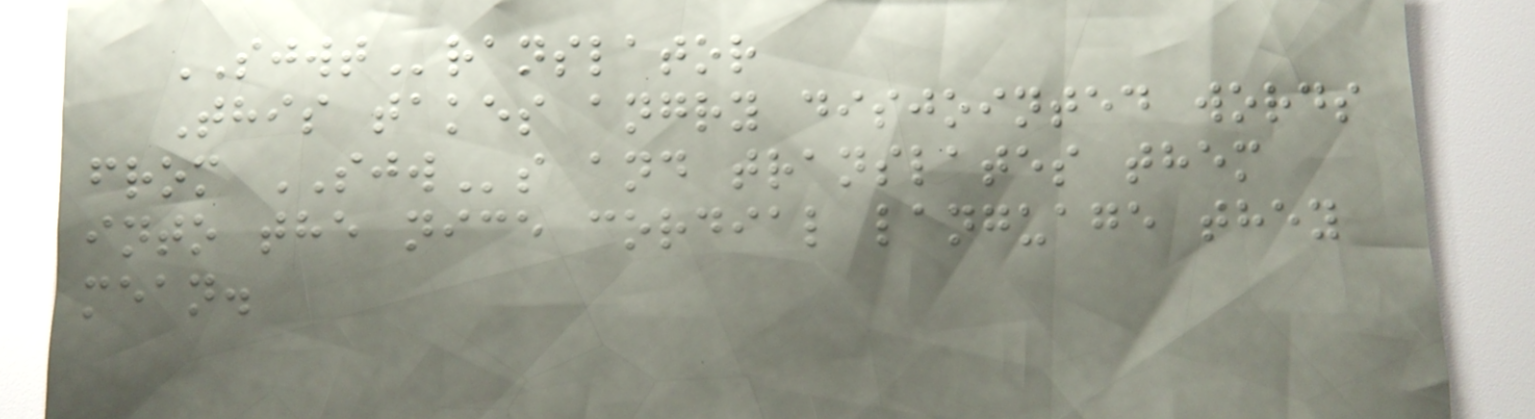SJWTranslator
This takes angry disjointed words
from SJWs and translates them
into the nice cordial language they
mean.
